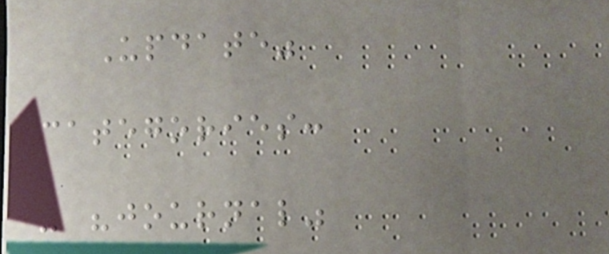Update"
categories:
- "journal"
